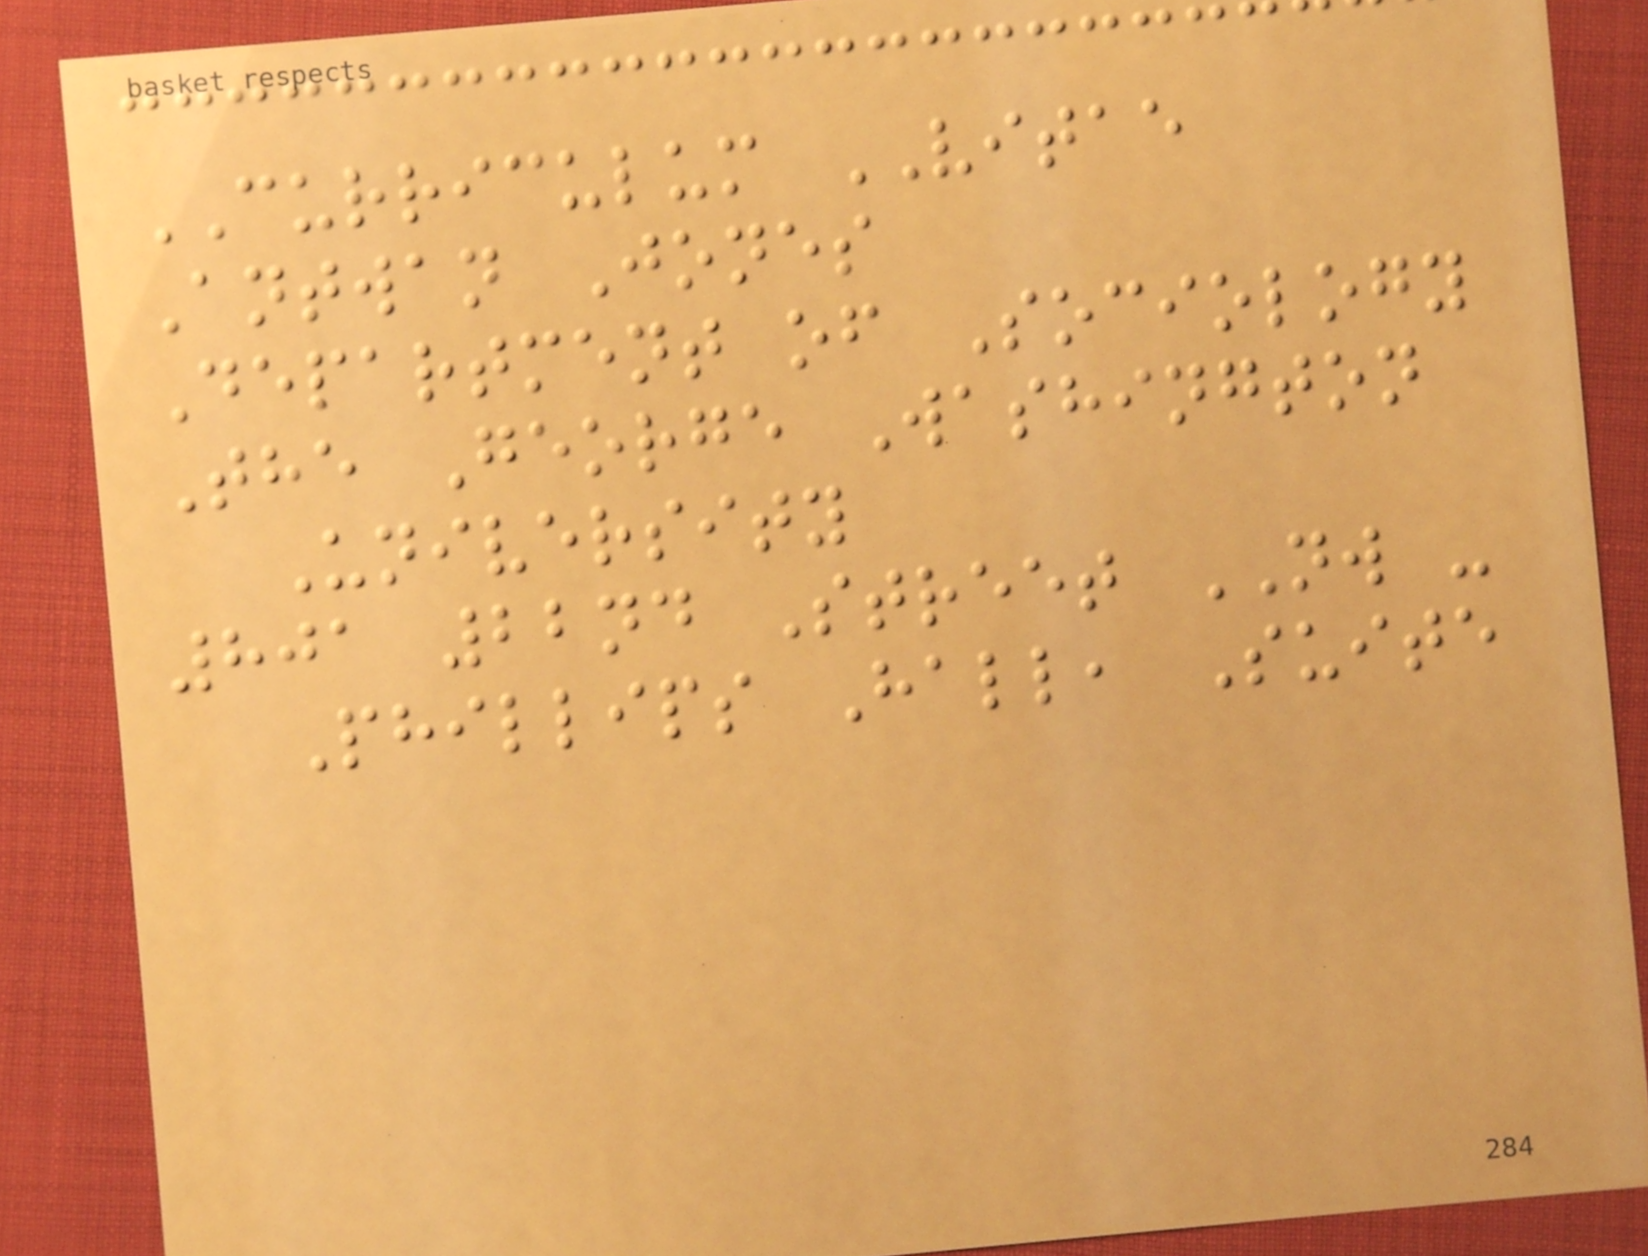CURRICULUM VITAE
Antwan Jones
Department of Sociology
The George Washington
University
801 22nd Street NW -
Phillips Hall, Suite
